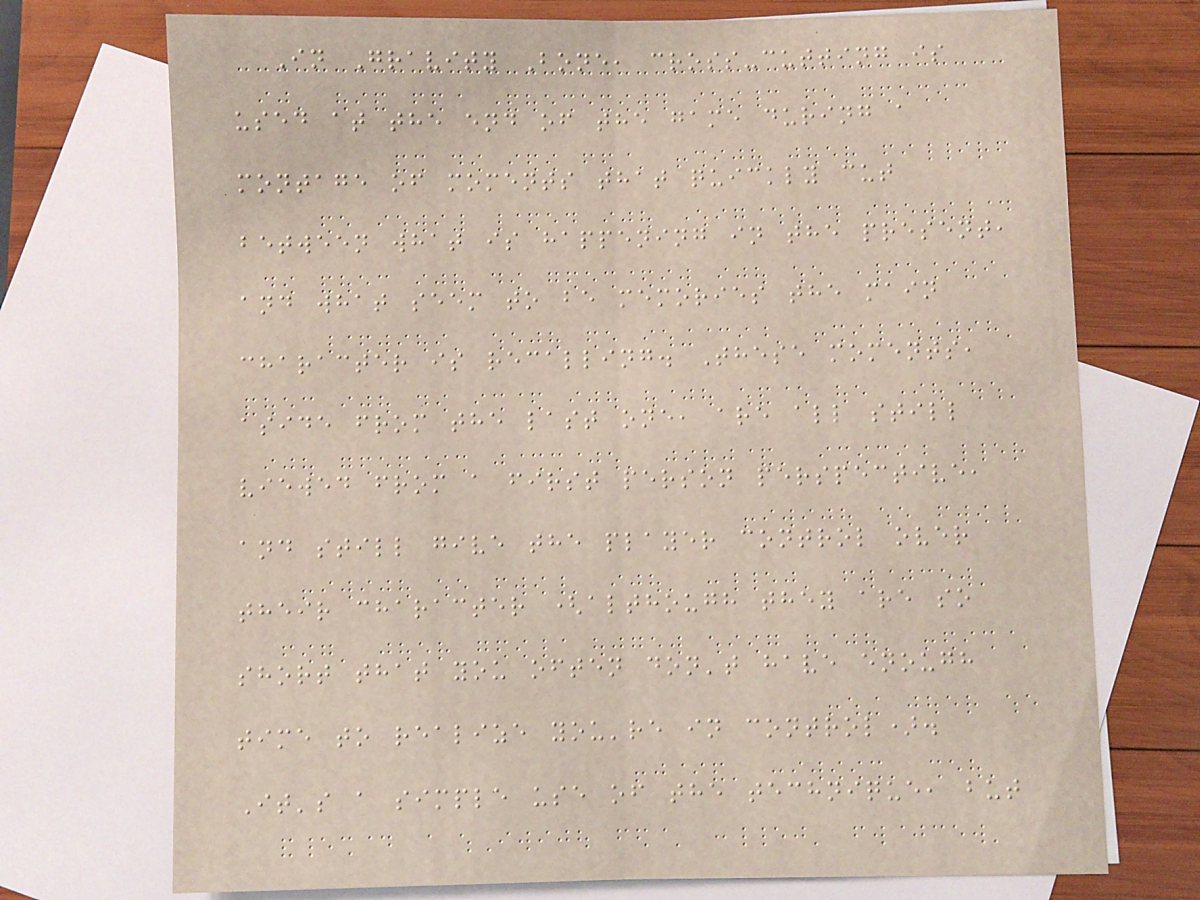In Gravity Bone, cross-cutting is
used at the end of the game during a
montage of moments that quickly cut
between what is happening in the present,
and what seem to be memories the main
character is recalling. These moments,
aside from the last one, are all still
viewed from a first person perspective,
and still give the player control over
their character (although they are so
short that you often don't have enough
time to realize you're in control).
It's a simple use of the technique, but
